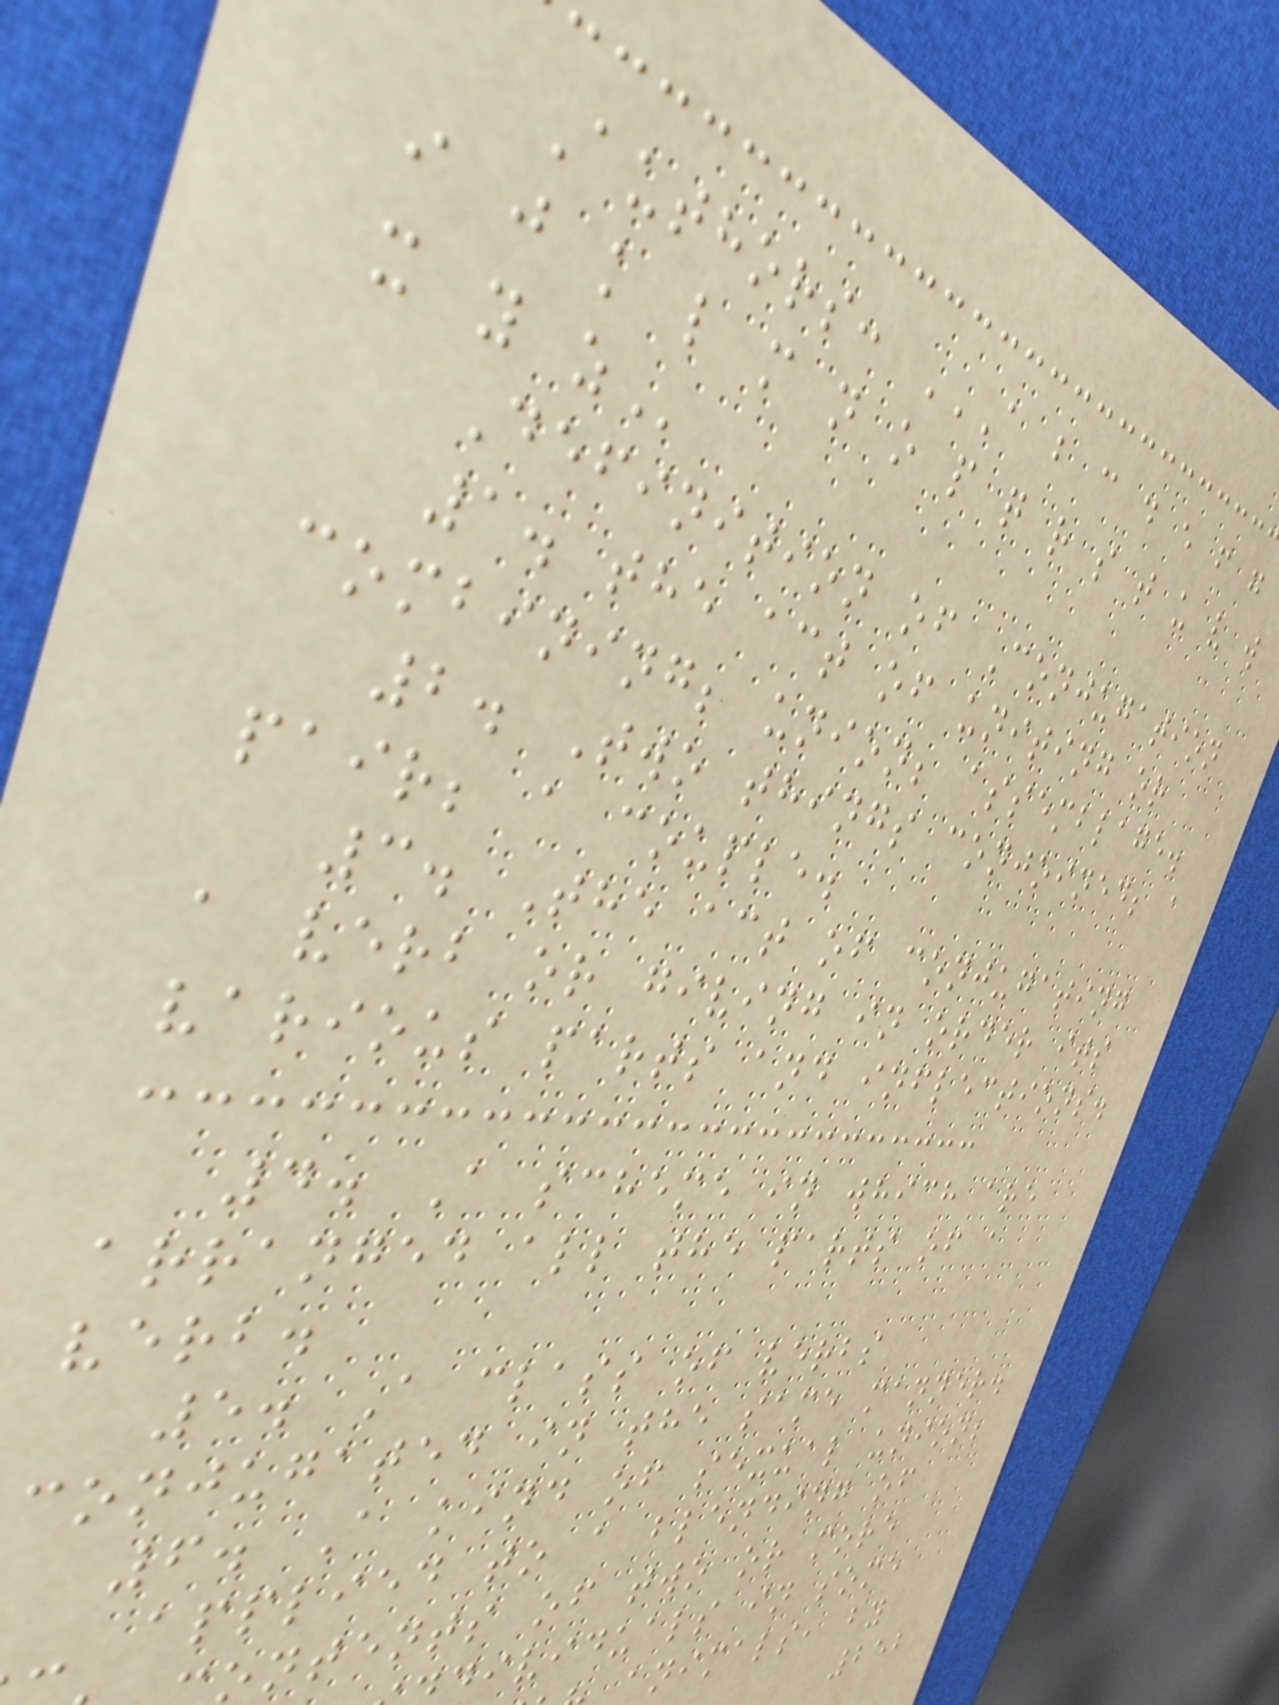i j k l m n o p q r s t u v w
Definition of Conjugation
1. the act of uniting or
combining; union; assemblage.
2. Two things conjoined; a
pair; a couple.
3. The act of conjugating
a verb or giving in order its
various parts and inflections.
4. A scheme in which are
arranged all the parts of a
verb.
5. A class of verbs
conjugated in the same manner.
6. A kind of sexual union;
- applied to a blending of
ntents of two or more
dividuals in some
animals, by
252
